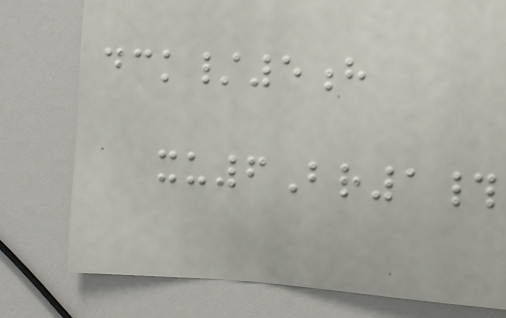dck/5h
xu6Br1#
